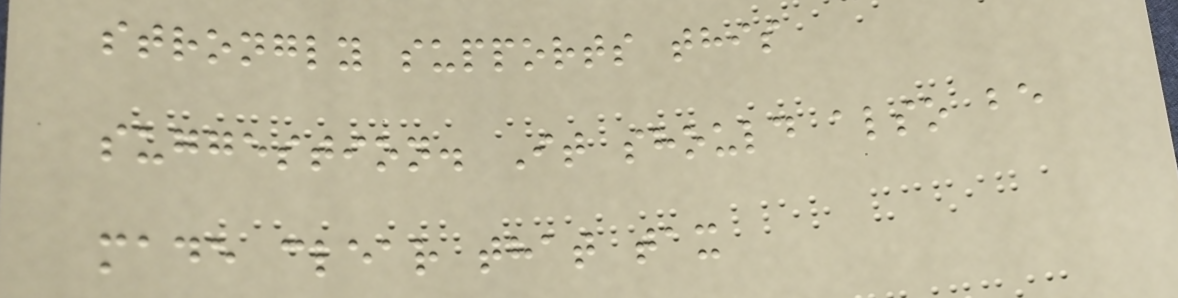strongly supports this
suggestion. It should also be
made clear that tax
